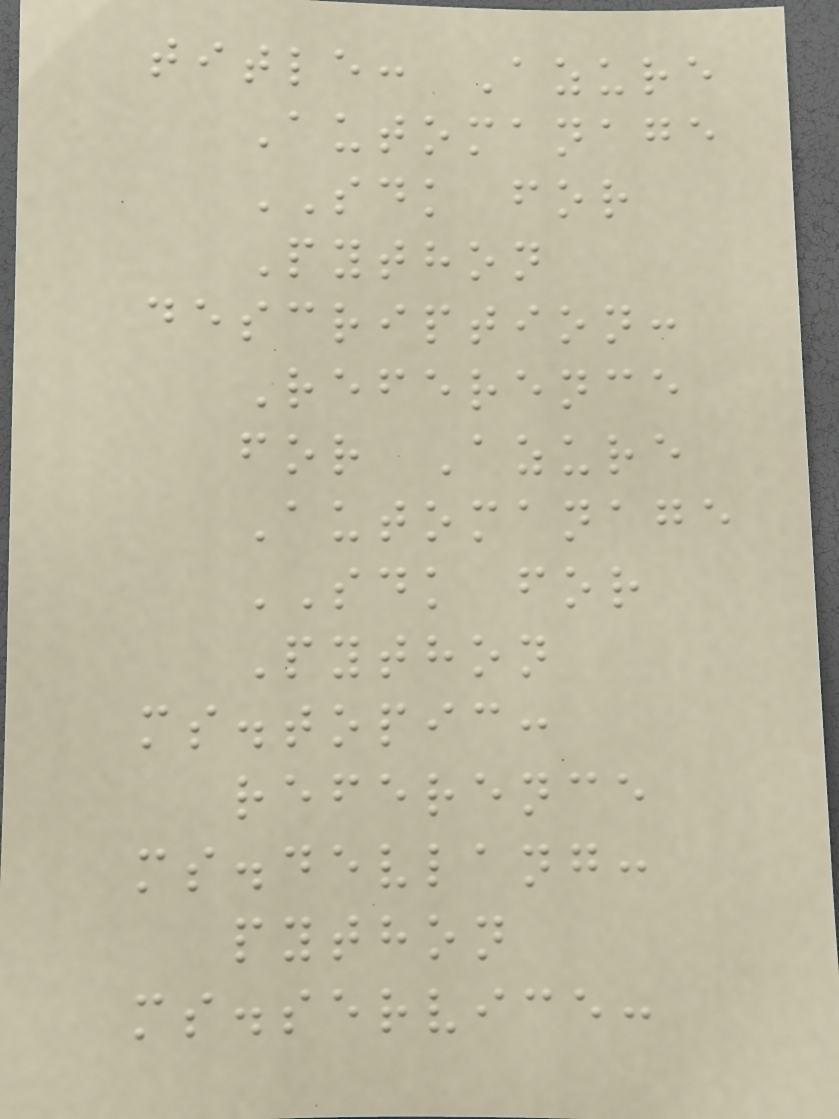title: Azure
Automanage
SDK for
Python
description:
Reference
for Azure
Automanage
SDK for
Python
ms.topic:
reference
ms.devlang:
python
ms.service:
